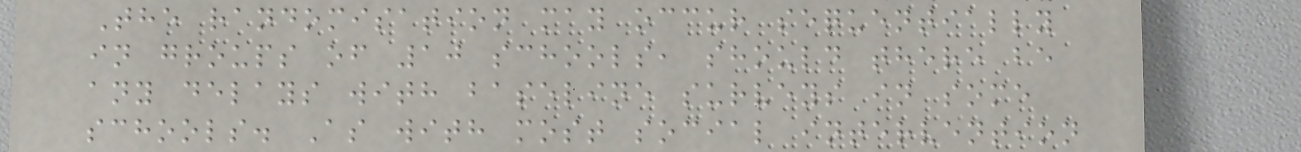The randomisation may occur sequentially
in groups of 10 schools, should there be
any delays with baseline surveys in some
schools. As with most social intervention
